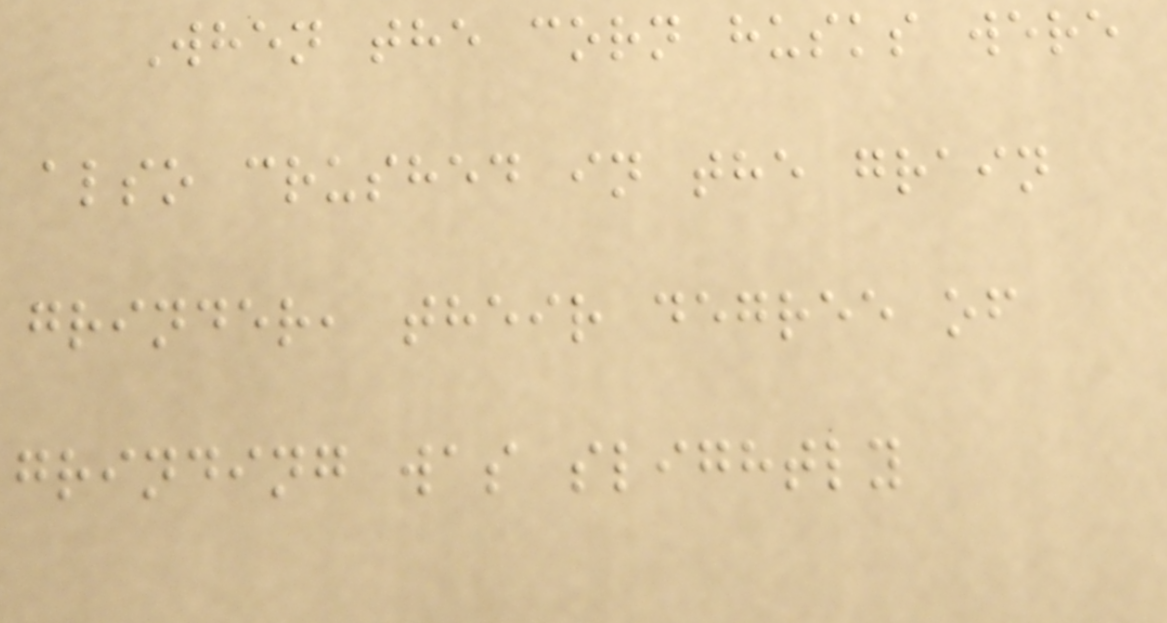When the corn husks were
also crushed in the grain
grinder, their degree of
grinding was slightly
